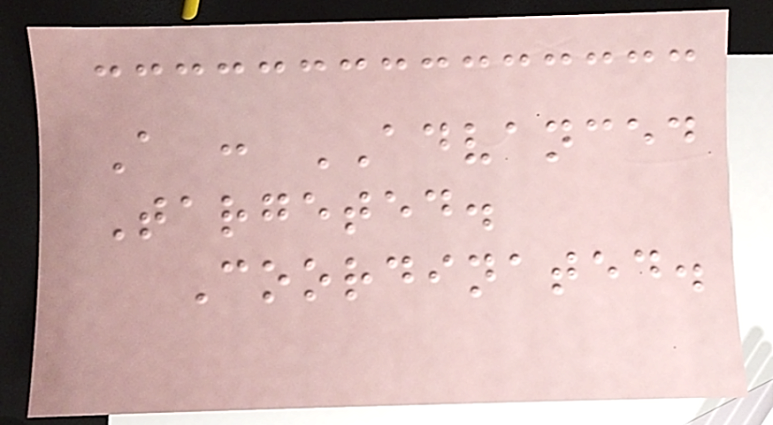A : ADVANCED
Targeted.
Coordinated.
